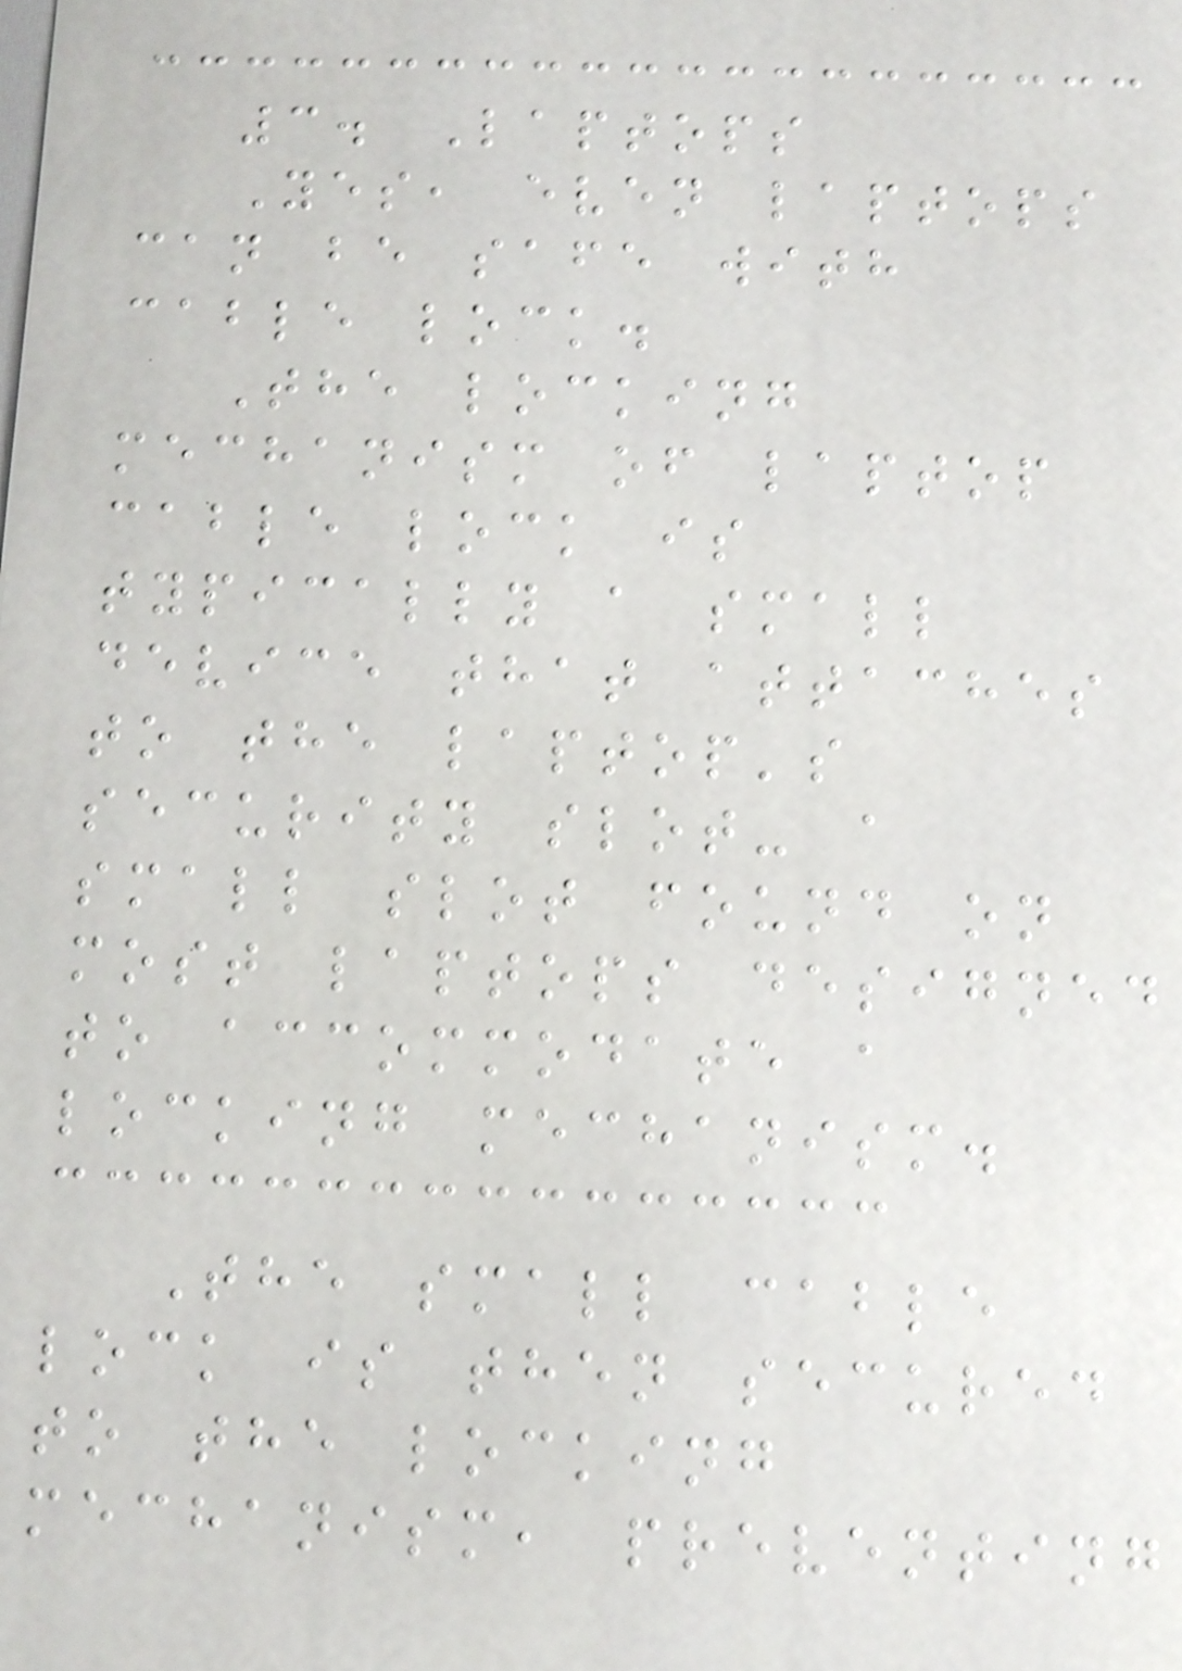3. Laptops
Yes, even laptops
can be safe with
cable lock.
The locking
mechanism of laptop
cable lock is
typically a small
device that attaches
to the laptop's
security slot- a
small slot found on
most laptops designed
to accommodate a
locking mechanism.
The small cable
lock is then secured
to the locking
mechanism, preventing
